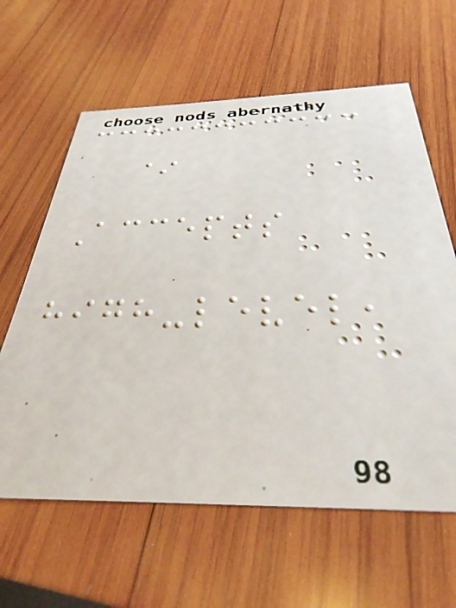*
Accepts
high-level,
